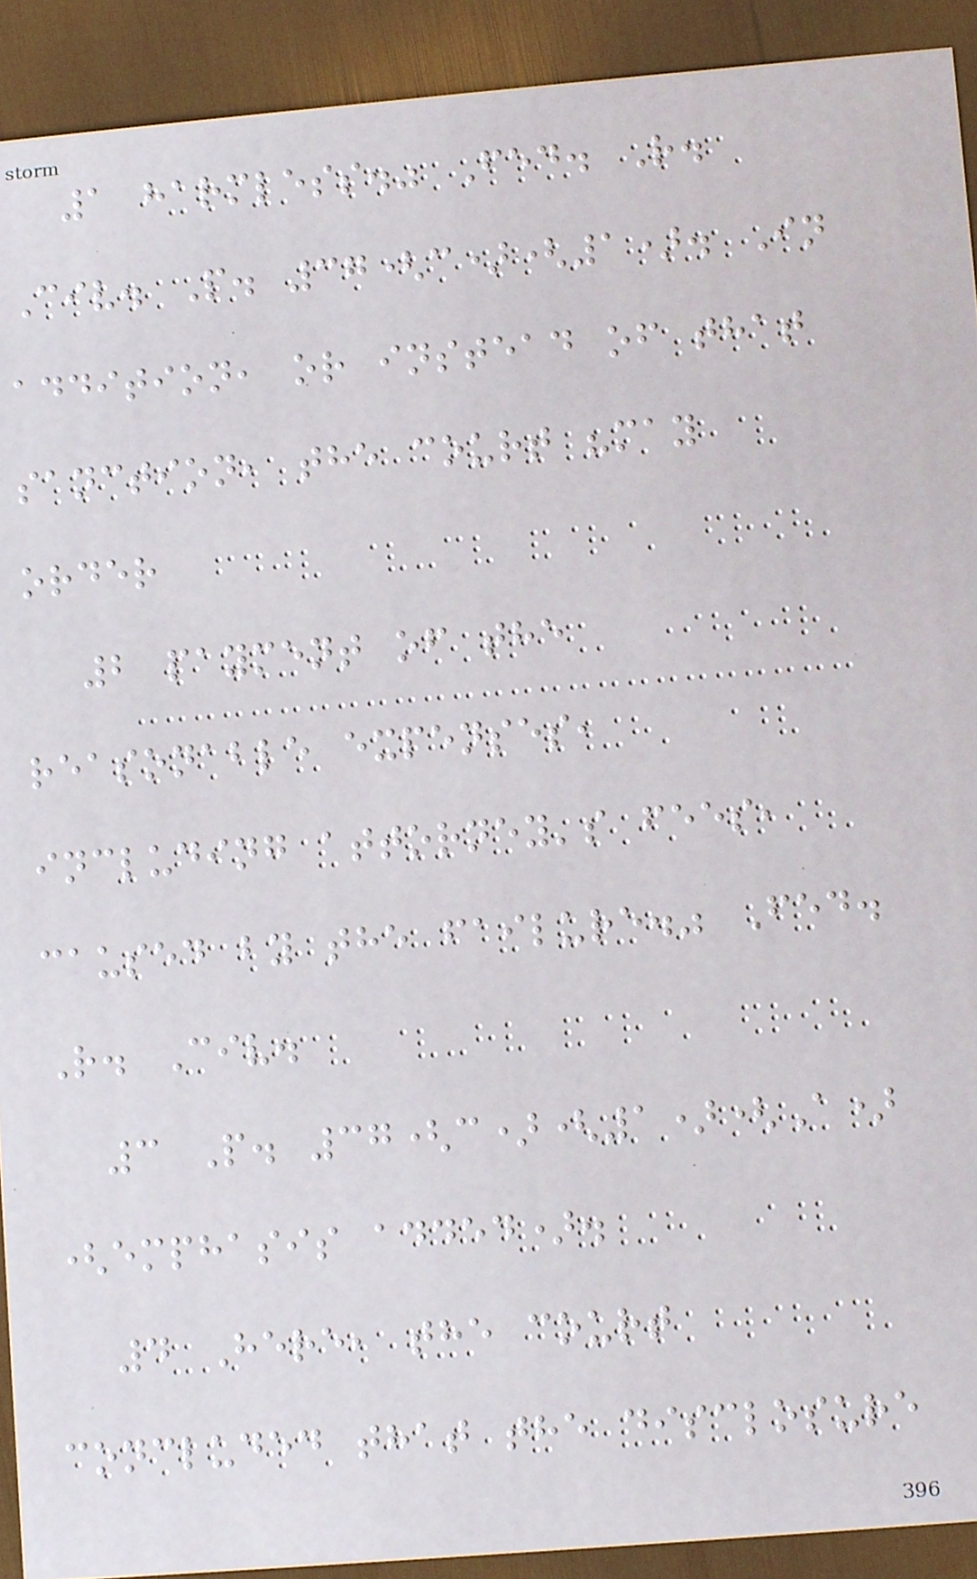1 harmless." Fed. R.
Civ. P. 37(c)(1). In
addition, or instead of that
sanction, the court "may
order
2 payment of the
reasonable expenses,
including attorney's fees,
caused by the failure." Fed.
R. Civ.
3 P. 37(c)(1)(A)
(emphasis added).
4 Here, the court
concluded that the disclosure
